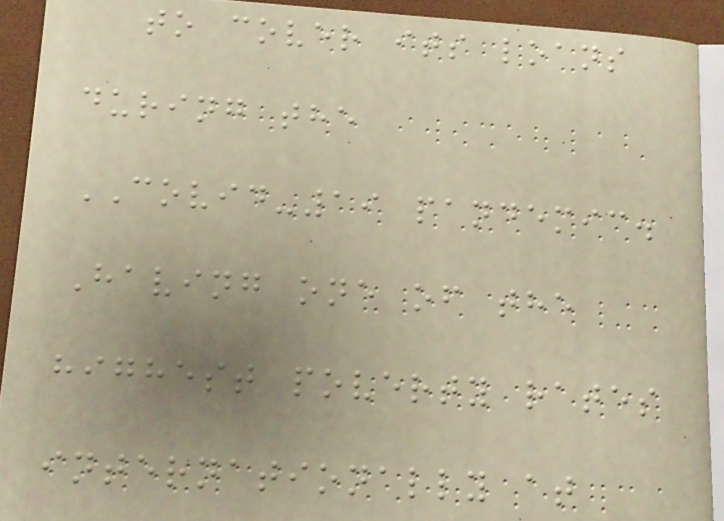to cover its loans
during the
COVID-19 pandemic.
Having one of the
highest poverty rates
internationally at
